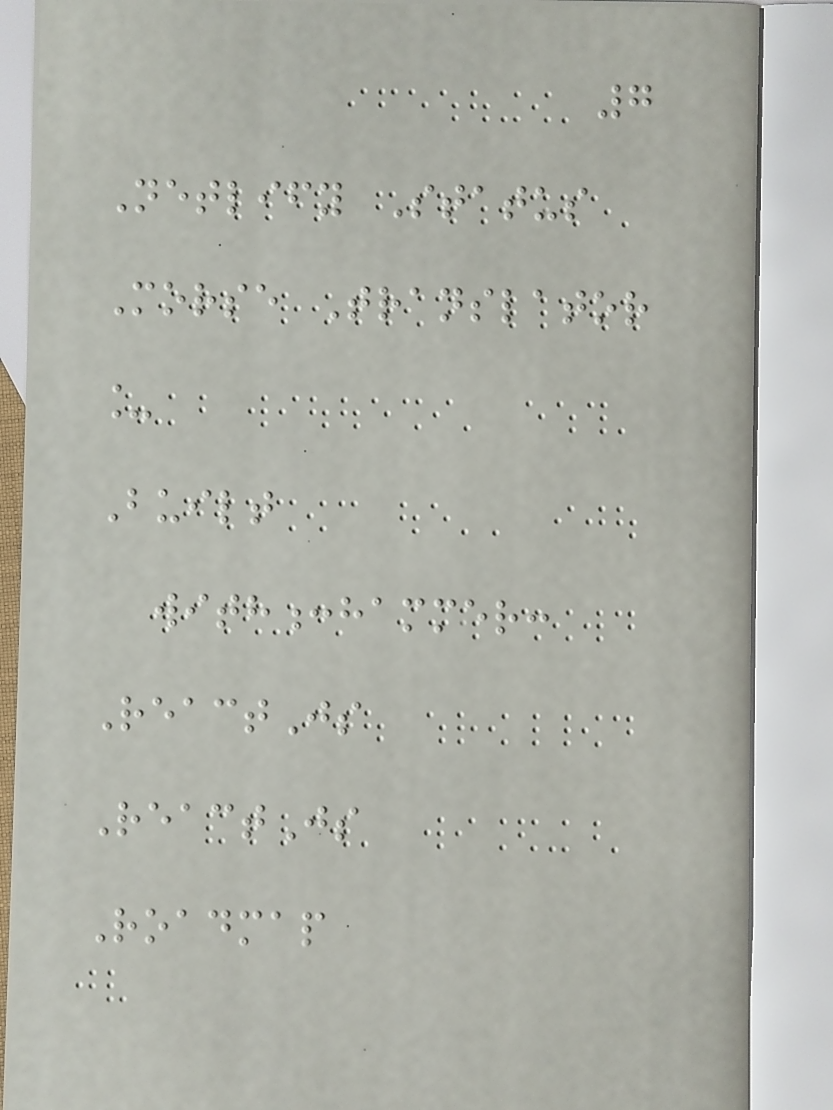7
Netlify Status
Morse Translator
_
Built
with:hammer:
ReactJs
ReactJs
Roadmap
